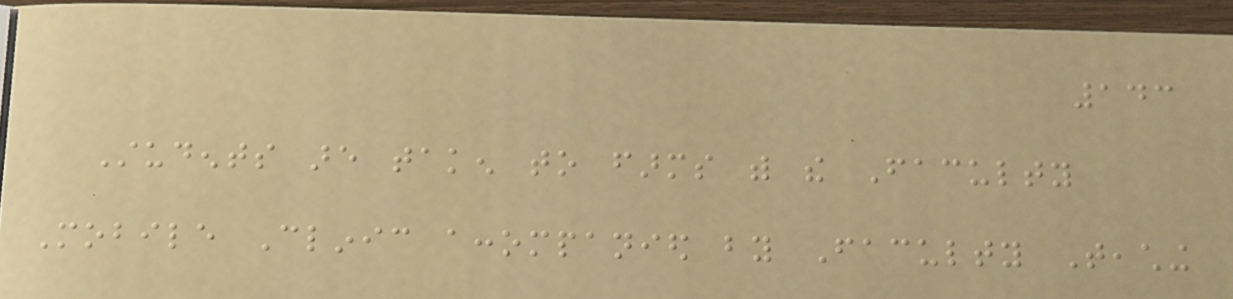143
Students are taken to farms with the Faculty
Mobile Clinic accompanied by Faculty Teaching
